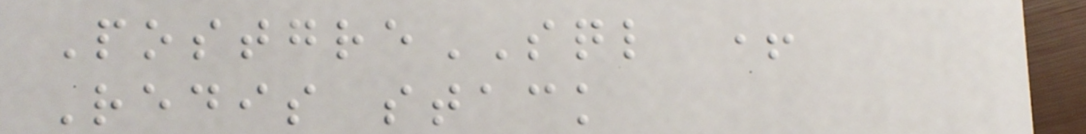PostgreSQL +
Redis stack
